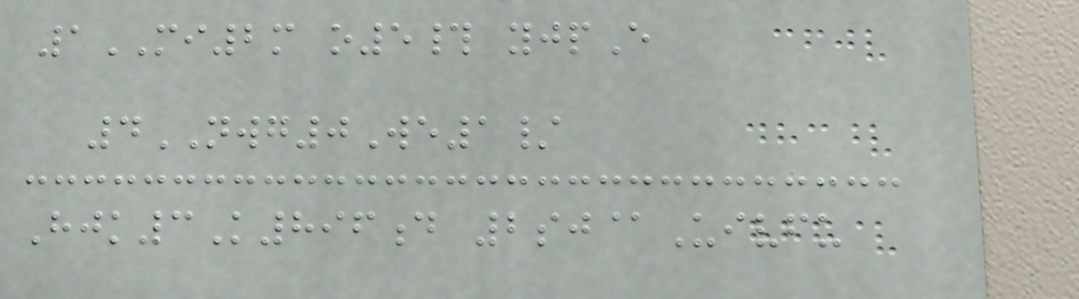1MI2m o5# yjpE
4NWG0We1/
Hjk3K896d 2sj@Uivfu
